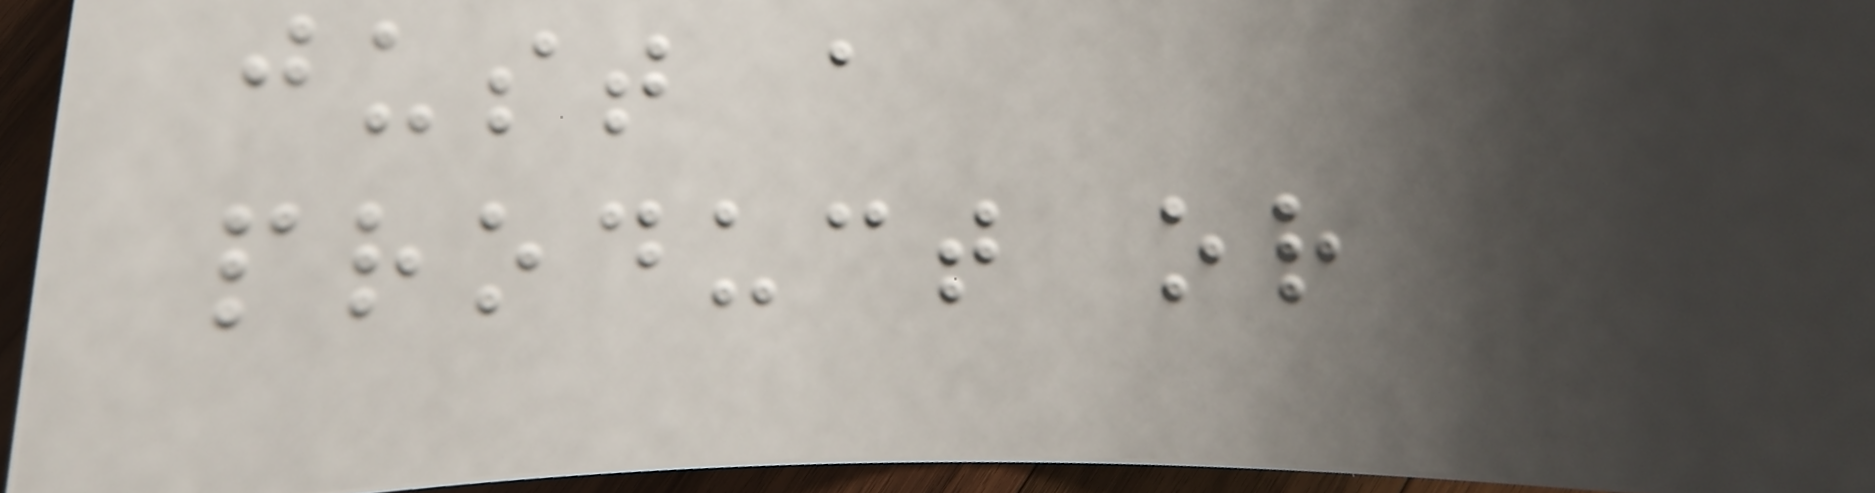just a
product or
